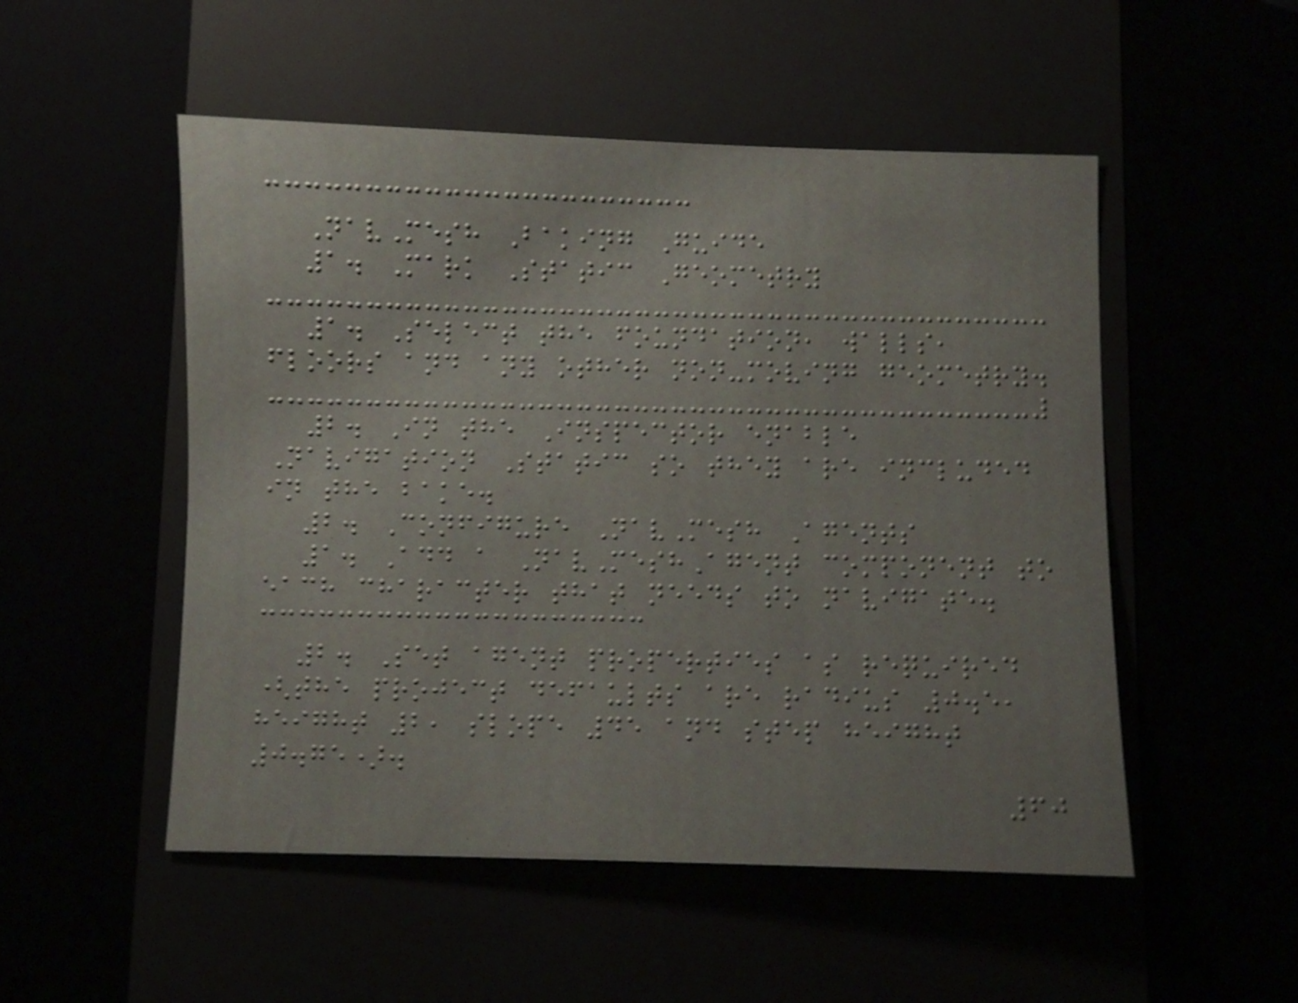NavMesh Baking Guide
1. Mark Static Geometry
1. Select the foundation, walls,
floors and any other non-moving geometry.
2. In the Inspector enable
Navigation Static so they are included
in the bake.
2. Configure NavMesh Agents
1. Add a NavMeshAgent component to
each character that needs to navigate.
2. Set agent properties as required
(the project defaults are radius 0.5,
height 2, slope 45 and step height
0.75).
60
